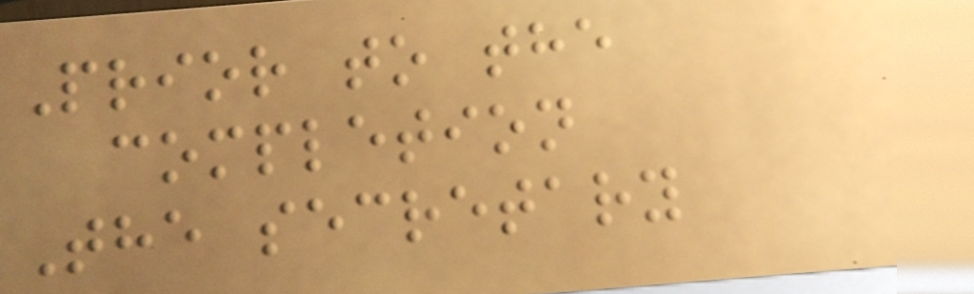Prior to the
completion
The secretary
